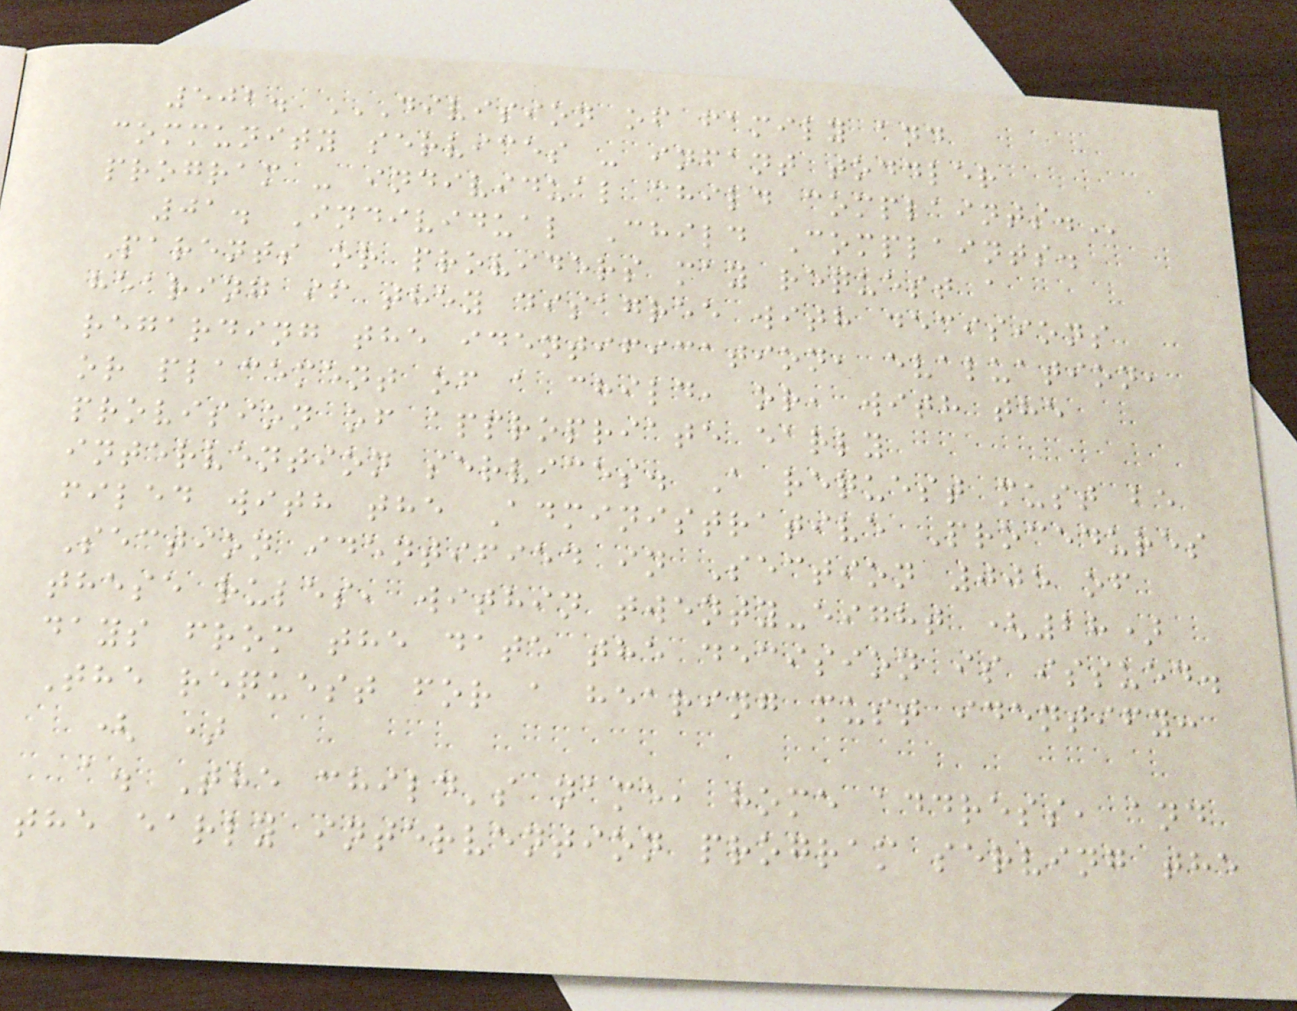502. DIVISION OF FAMILY AND
COMMUNITY SERVICES - INFANT TODDLER
PROGRAM - INDIVIDUAL CHILD COMPLAINTS.
01. Individual Child Complaints.
Parents or providers may request a
hearing if they disagree with decisions
regarding the identification, evaluation,
or placement of a child, or, with the
provision of appropriate early
intervention services. A request must be
filed with the Administrative Procedures
Section identified in Section 005 of
these rules, within twenty-eight (28)
days from the date the decision is issued.
The request for a hearing must identify:
( )
a. The child's name, home address, and
the early intervention program serving the
